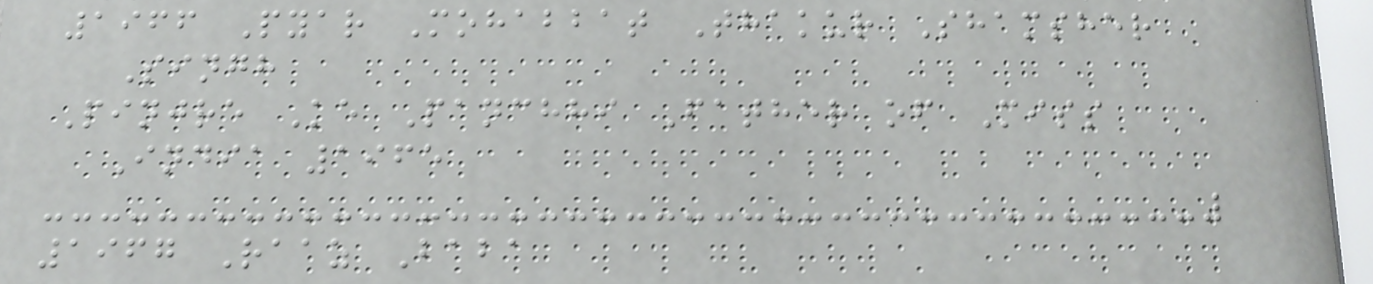1966 Pyar Mohabbat Thakur Shamsher
Singh
Pinjre Ke Panchhi Father of Miss
India 1965
1967 Raaz Baba
